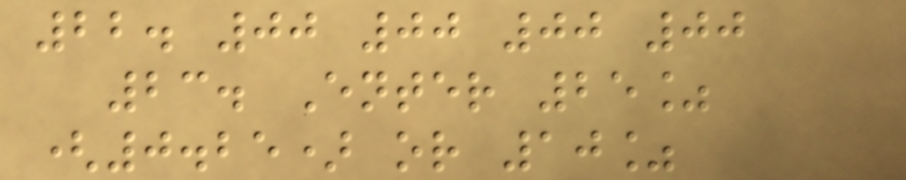22. 00 00 00 00
23. Enter 25%
(0.25) or 10%
